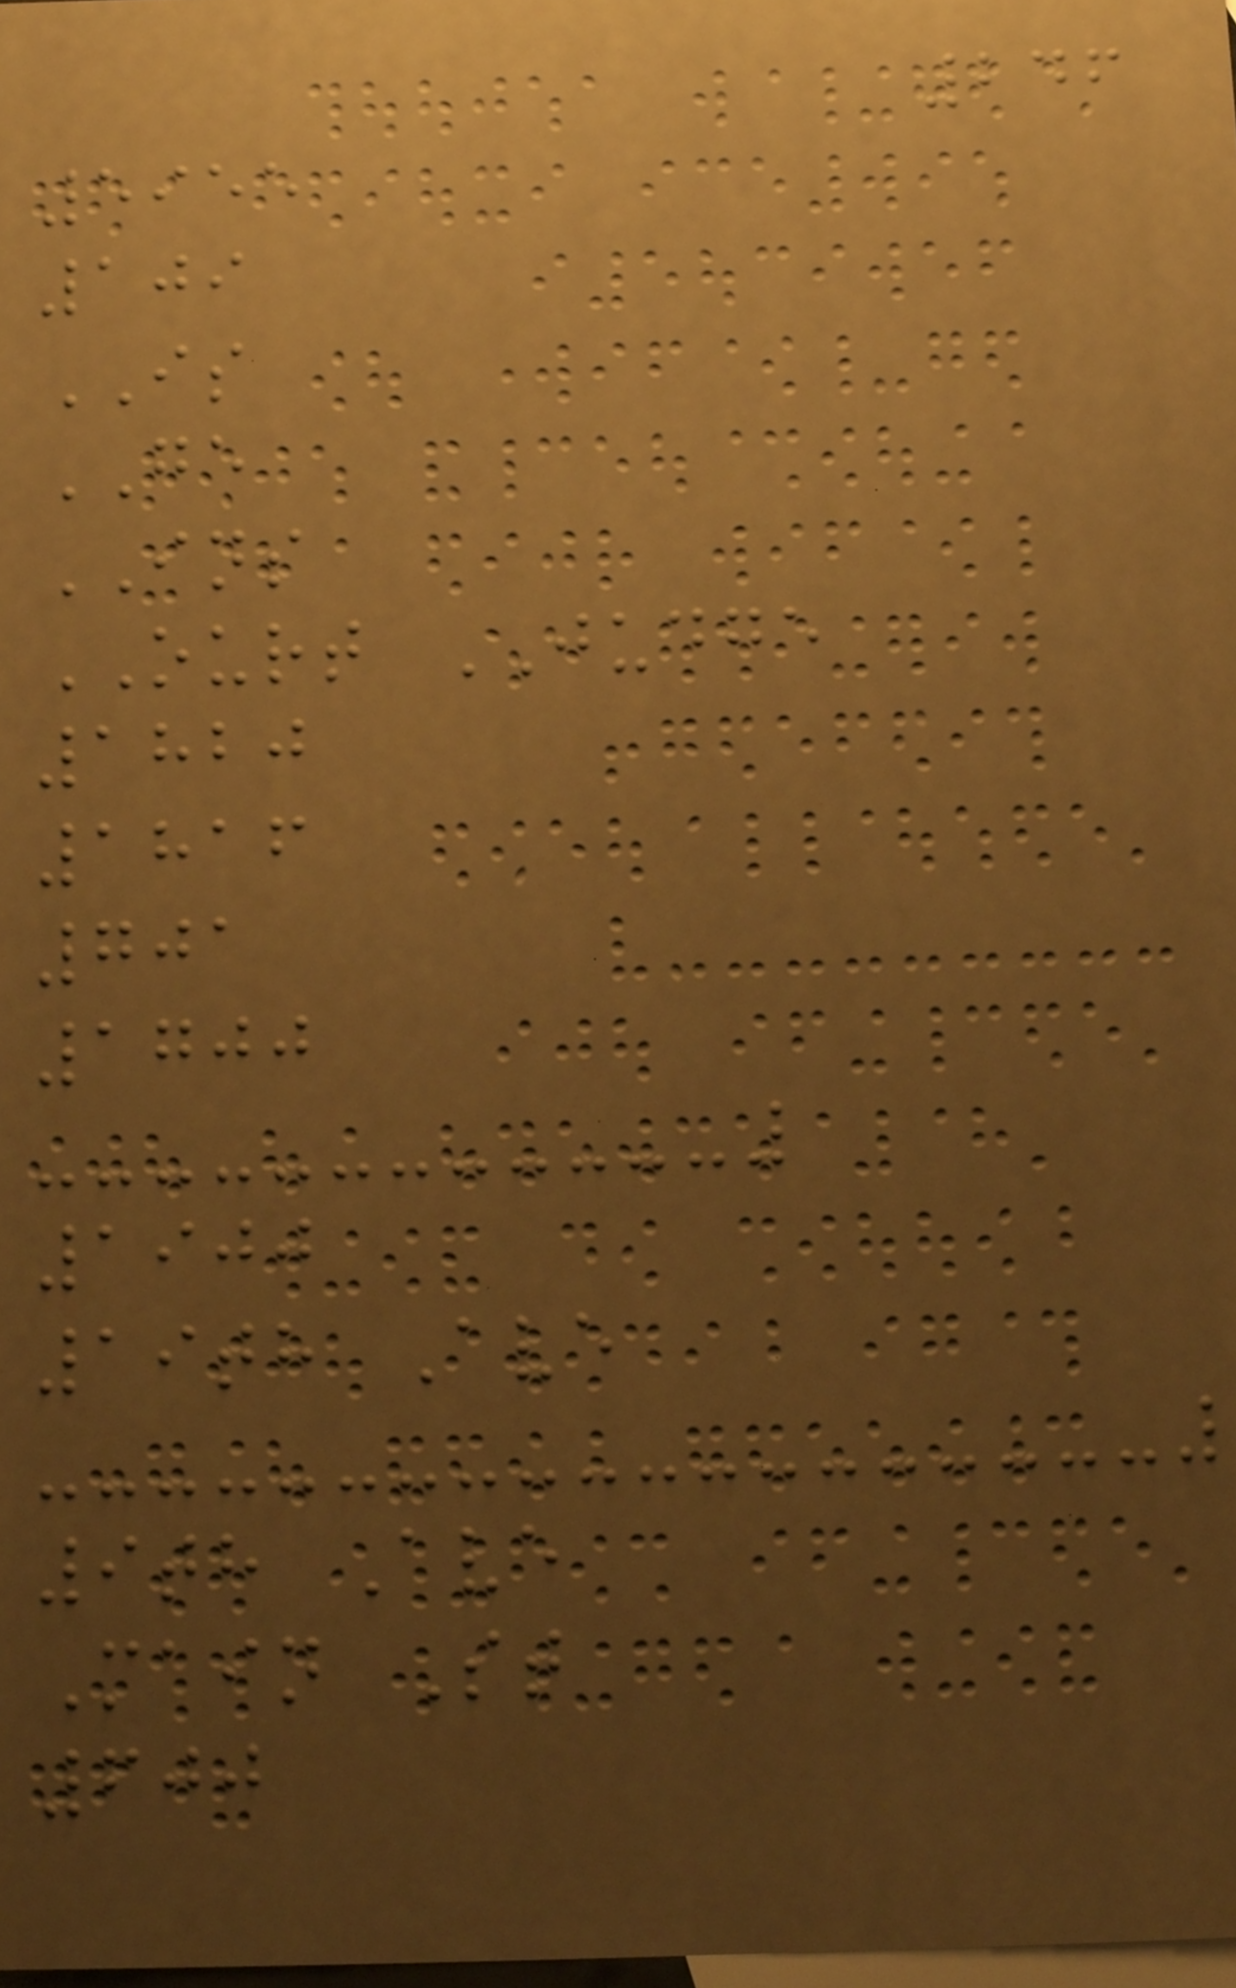246
5955
109
IS
GE
INS
OURT JUDGE
1820
1816
701
1700
1900
19th Ave
9th Ave
Main St
600
